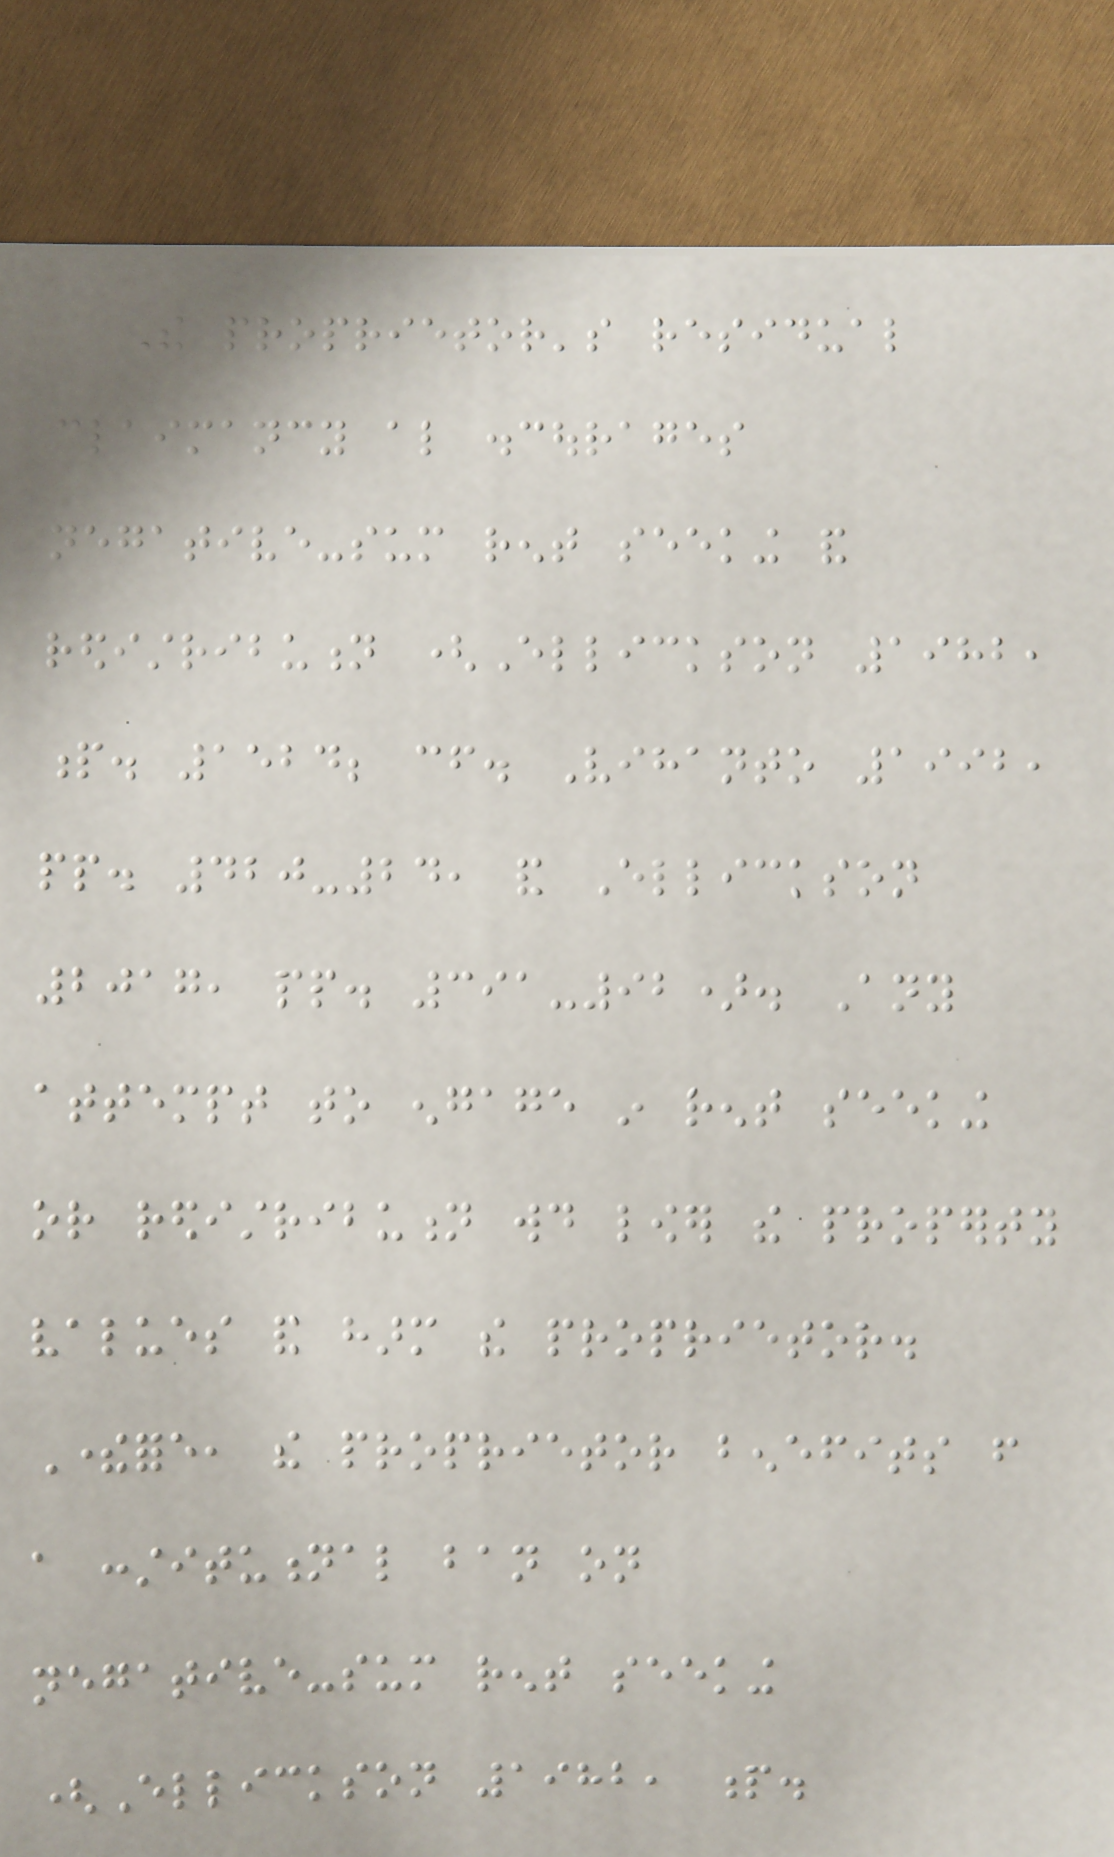The proprietor's residual
claimancy also discourages
negative-sum rent seeking and
redistribution (Ellickson 1982,
p. 1524; cf. Vihanto 1992,
pp. 420-24, and Ellickson
2017, pp. 391-92). Any
attempt to engage in rent seeking
or redistribution would lower the property
values and harm the proprietor.
Therefore, the proprietor benefits from
a constitutional ban on
negative-sum rent seeking
(Ellickson 1982, p.
